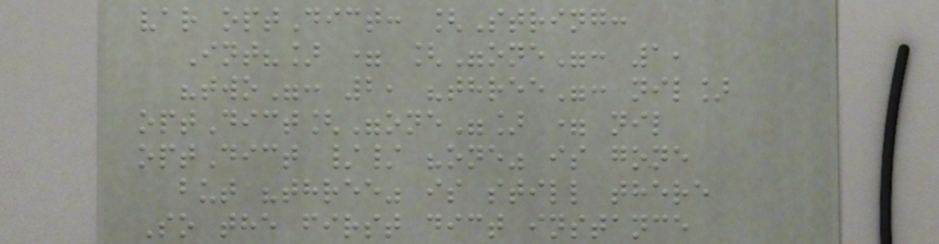var optDict: [String:
Int?] = ["one": 1,
"two": 2, "three": nil]
optDict["one"] = nil
optDict // "one" is gone
but "three" is still there
So the first dict instance
